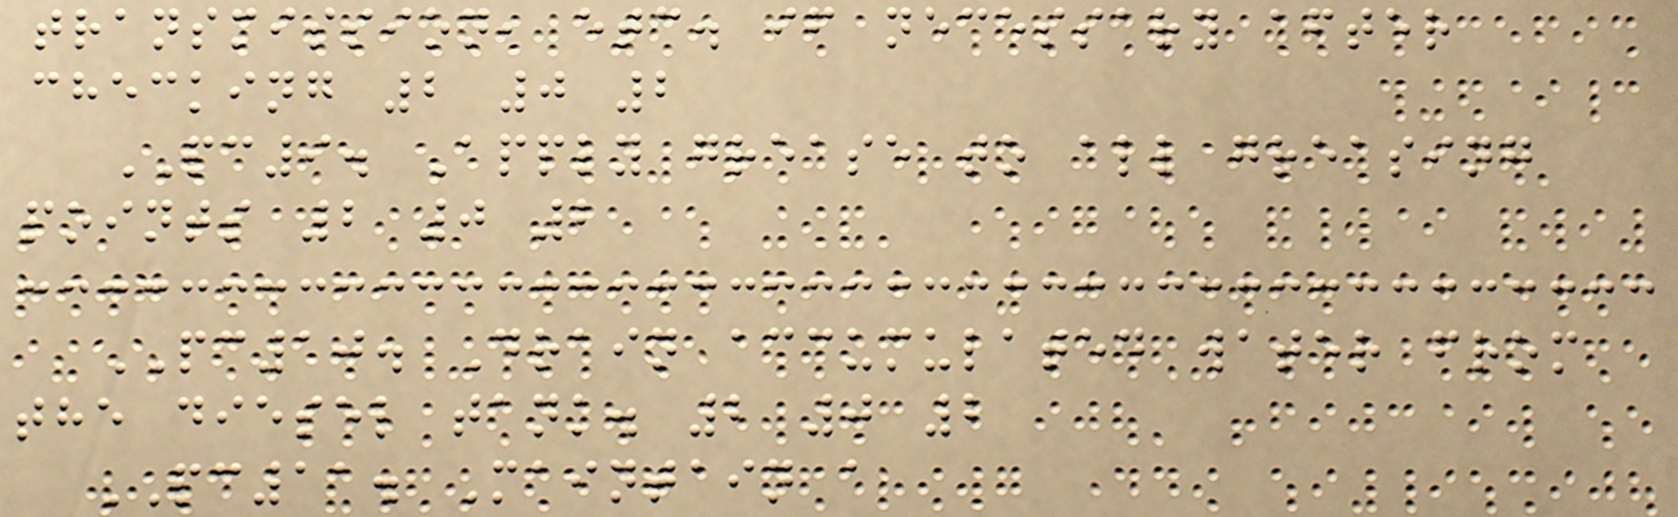transmission, etc. if necessary after
checking 2 0 2
PC9. Apply grease to all greasing
points 2 0 2
PC10. Drain accumulated water from
the diesel tank. 2 0 2
PC11. Maintain a
